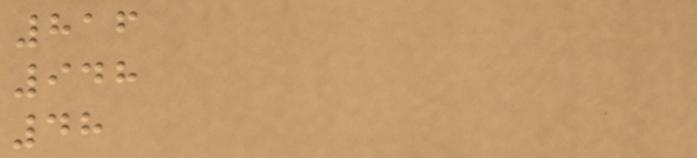816
948
48
